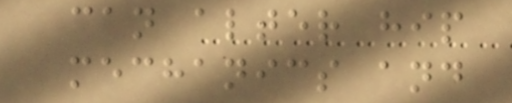can alter hip
mechanics and
